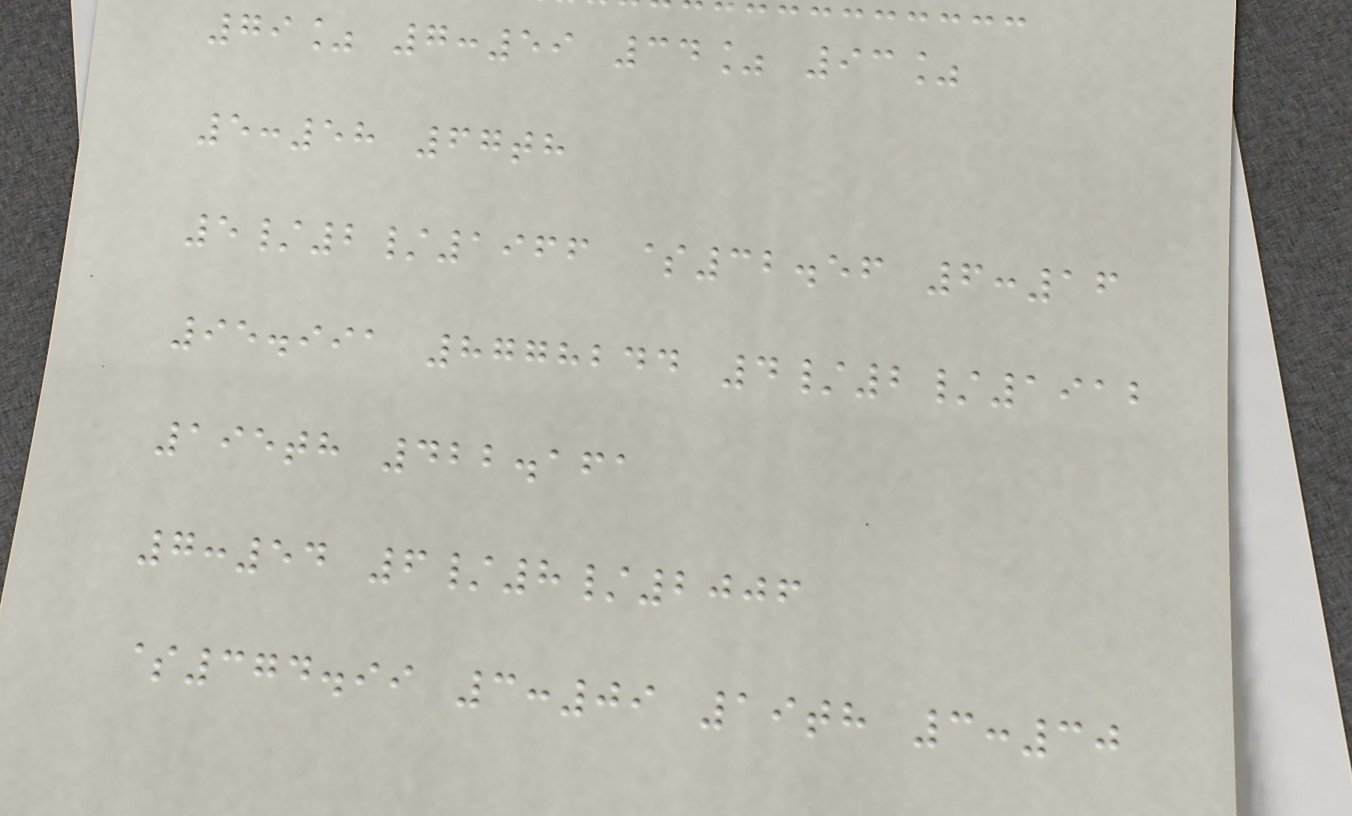79% 7:59 34% 93%
5:58 67th
5/2/1966 $32.56 6:16
95.991 8778244 4/2/1912
195th 422.161
7:54 6/8/2006
$374.99 3:09 19th 3:30
